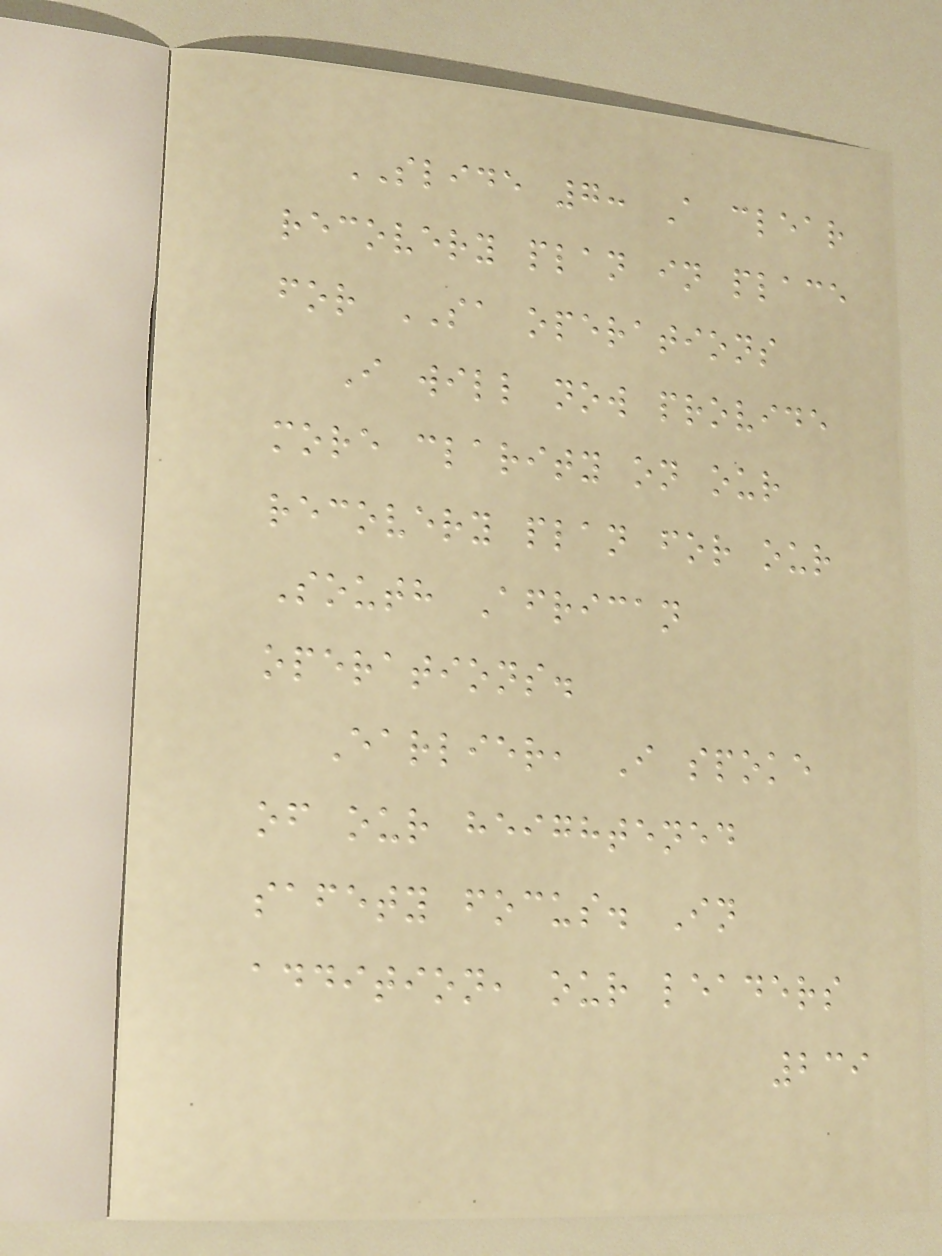SLIDE 7: A clear
recovery plan in place
for SA operations
I will now provide
more clarity on our
recovery plan for our
South African
operations.
Earlier, I spoke
of our heightened
safety focus. In
addition, our leaders
239
